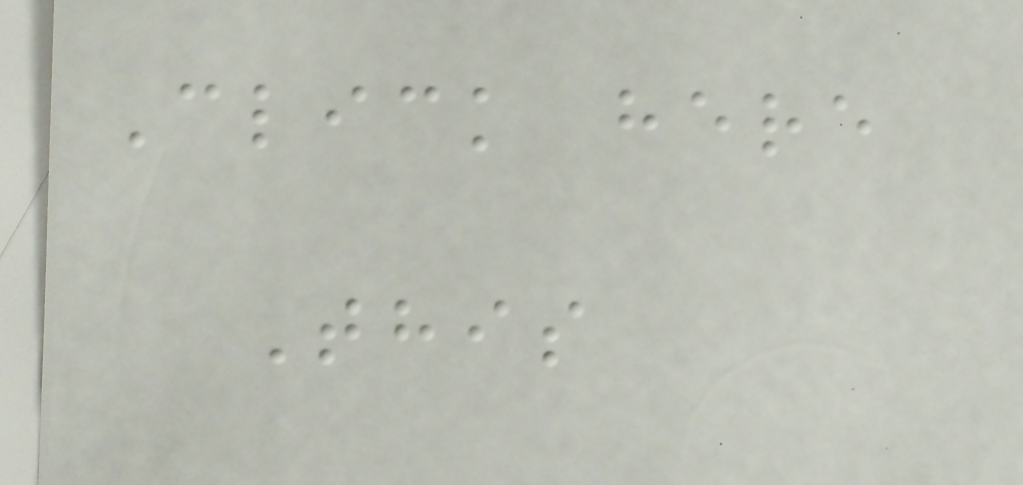Click here
This
